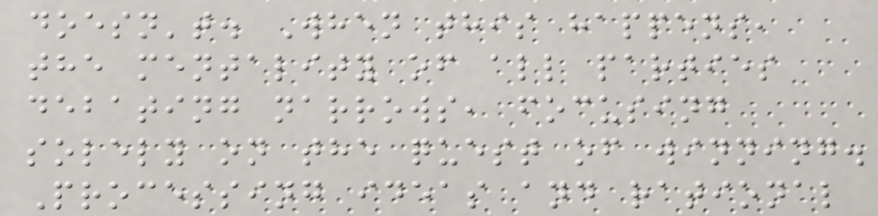doesn't. When this happens,
the mentality of all parties
debating narrows, focusing
solely on the quest of winning.
Processing ideas and rational
